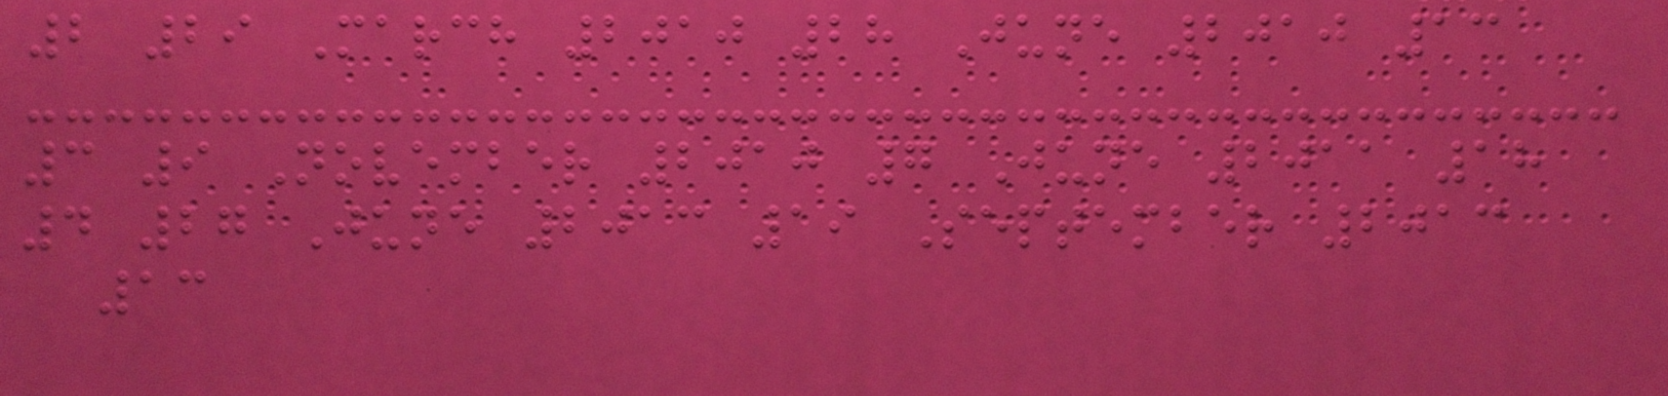2 29 March 2010 28 June 2010 13
3 9 November 2010 7 June 2011 18
4 27 June 2013 19 September 2013
13
